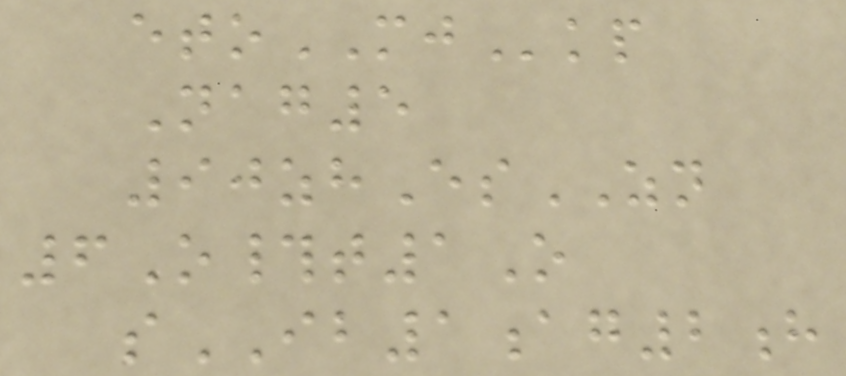etoMJkp
Nag5
90zhEsZN
6O#t1O
sIB1ag2h
